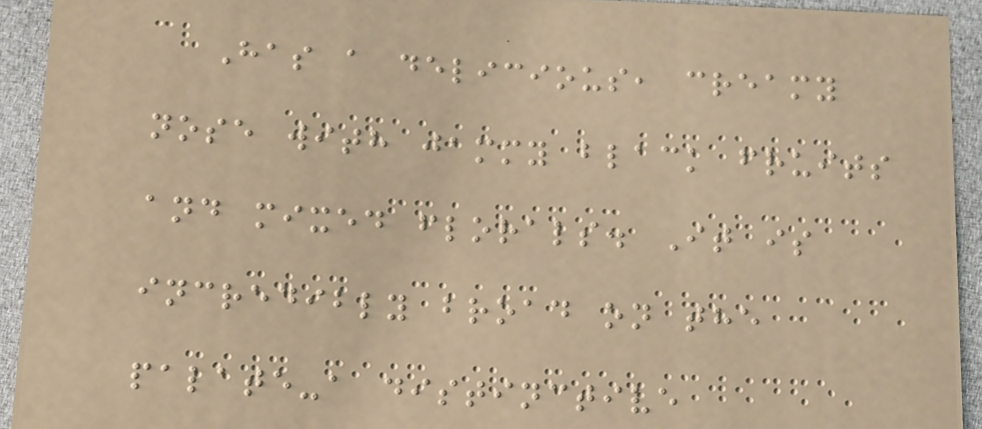Has a delicious, creamy
nose with jammy black fruits
and mixed florals. It is
incredibly broad on the
palate-a distinctive
